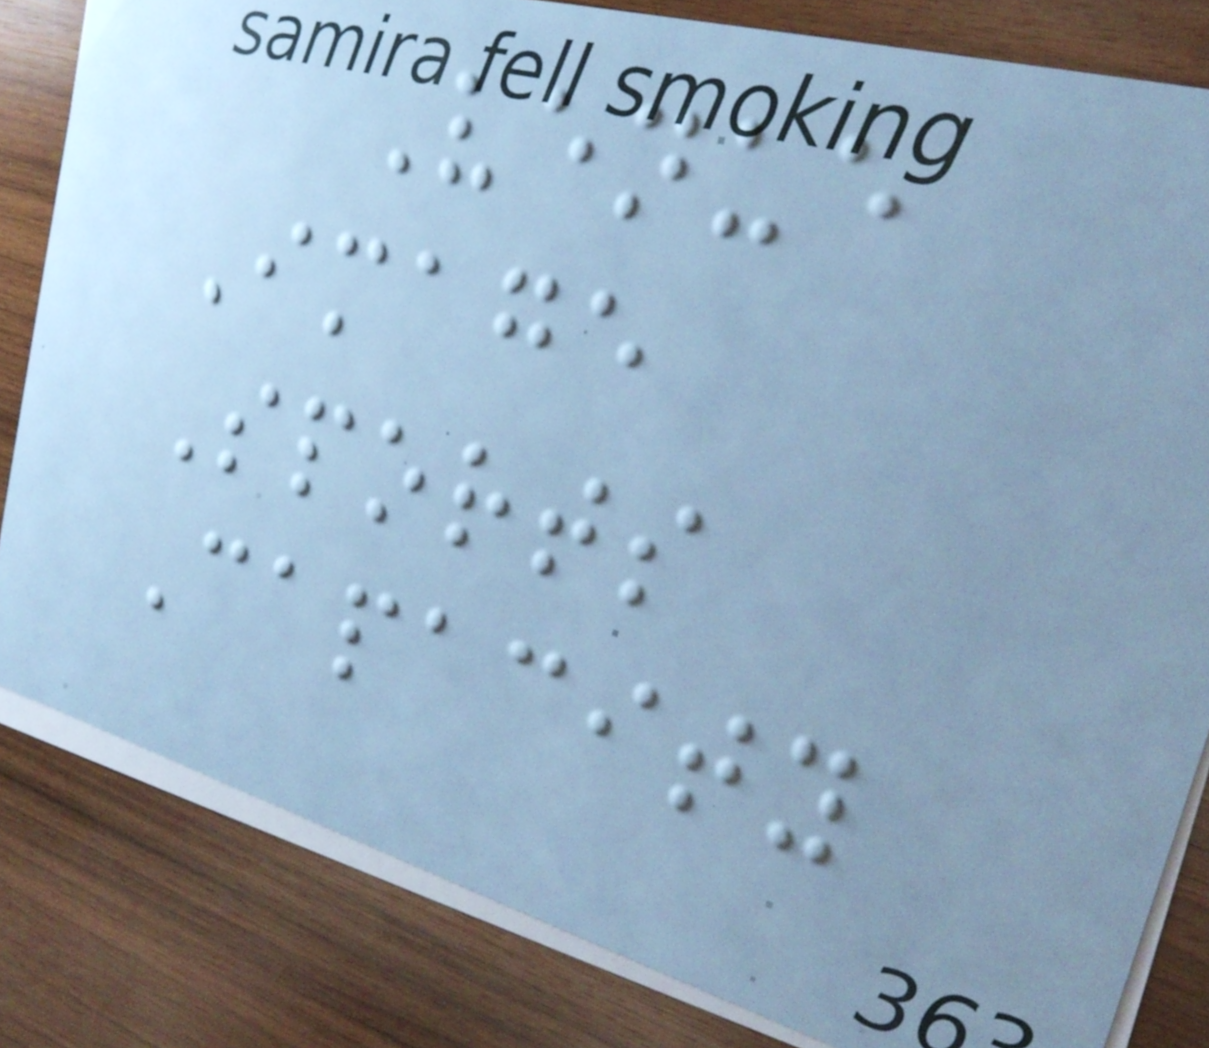Venue
Image
Sports
Capacity
